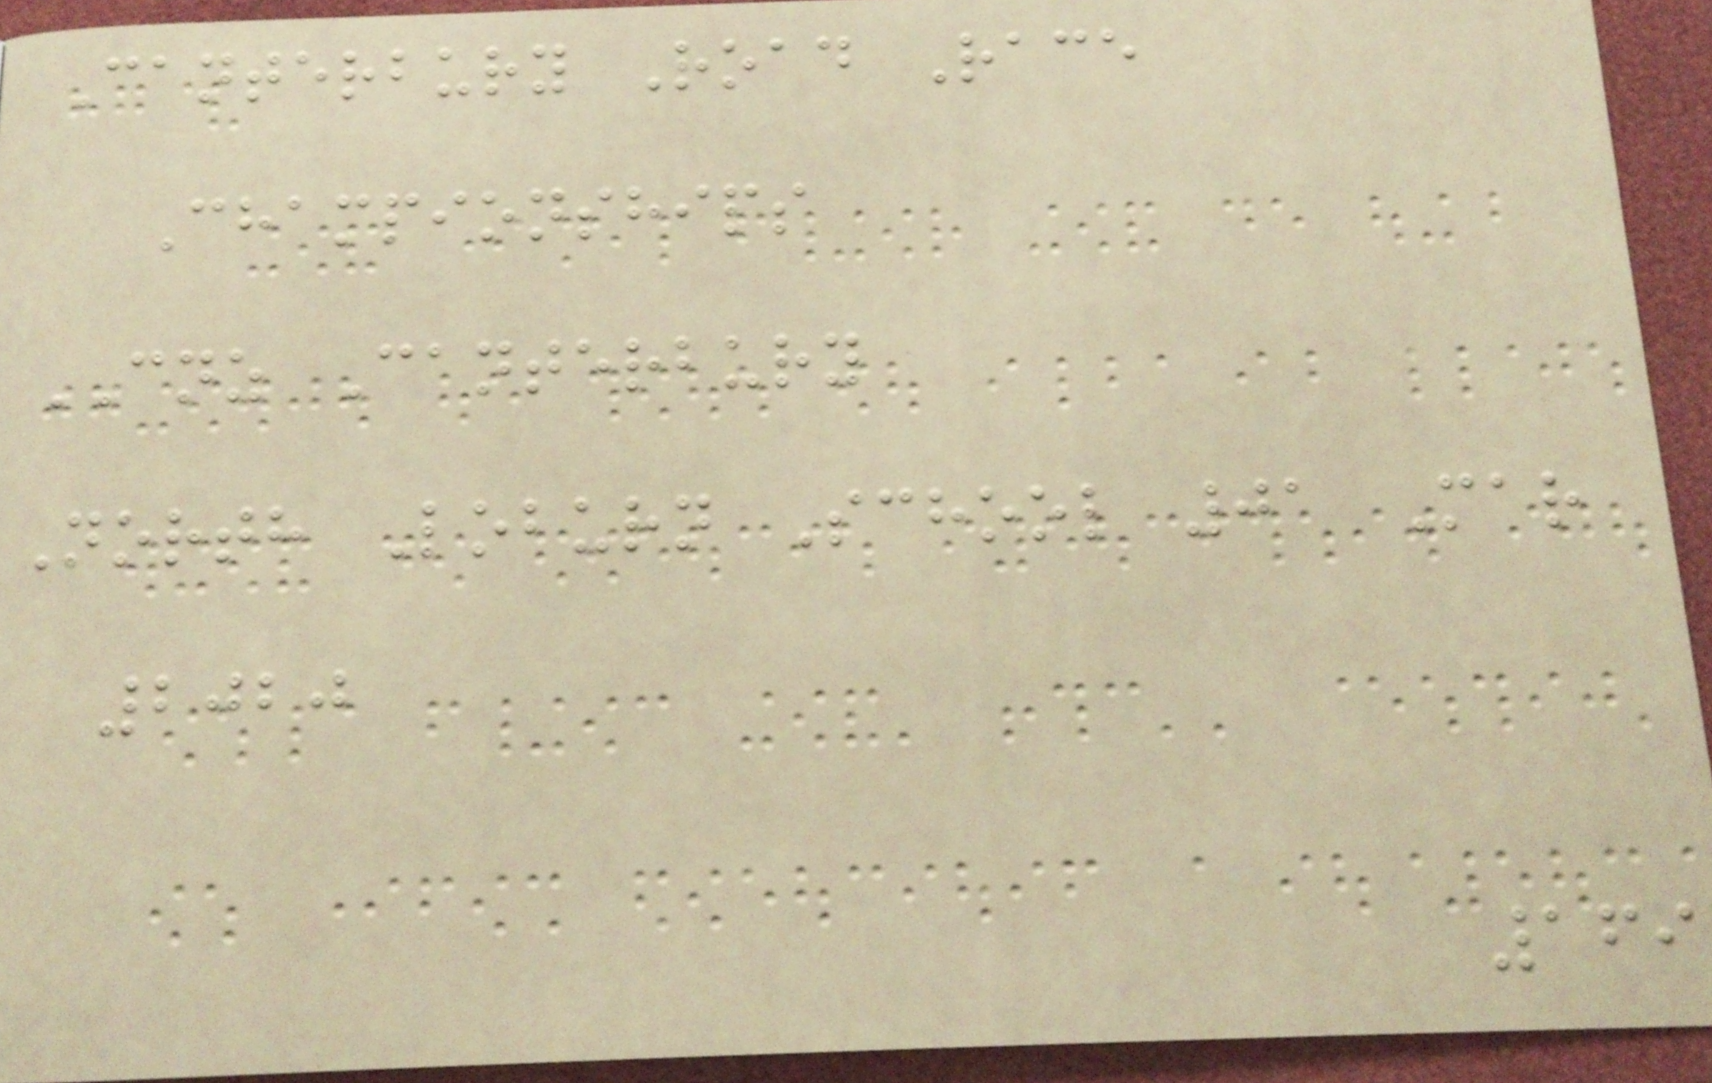Canterbury Road Race
Championships
CNZ Canterbury
North Loburn School 01 Mar
2020
169
